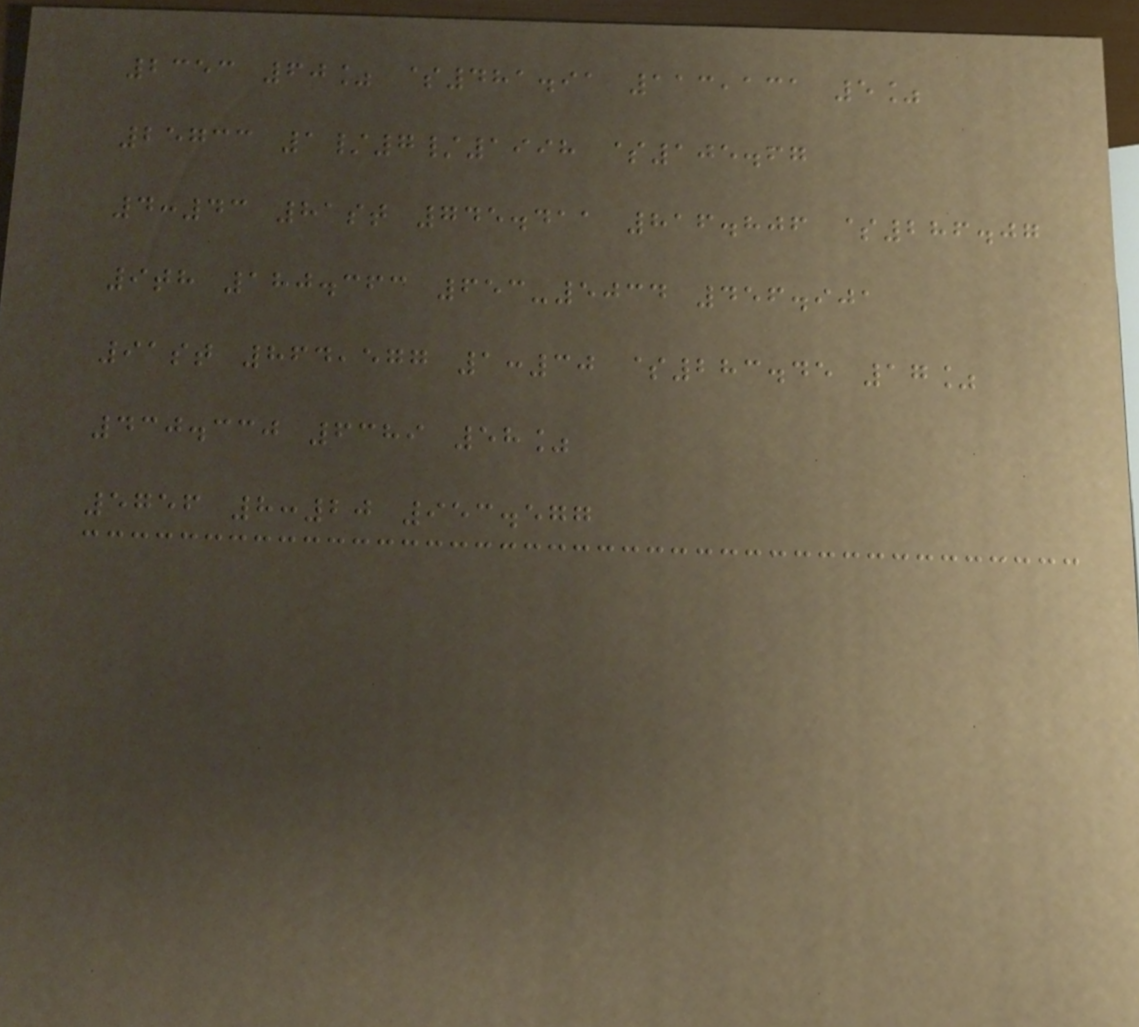2353 60% $481.91 113,131 5%
25733 1/7/1998 $105.67
4:43 81st 745.411 816.806 $286.07
9th 180.363 653-5034 456.901
91st 864,577 1:30 $283.45 17%
430.330 6389 58%
5756 8:20 953.577
